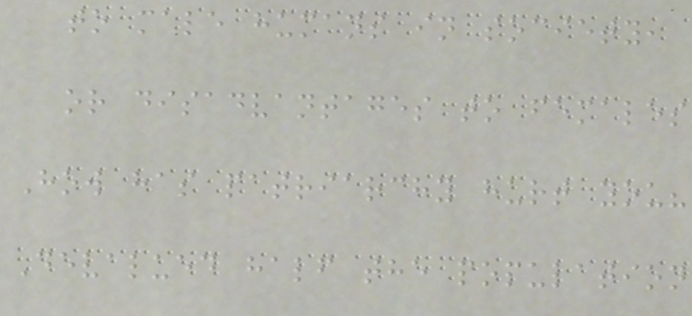to male humans in society,
or disadvantages to females
How has patriarchy hurt you?
Devalued half the population
